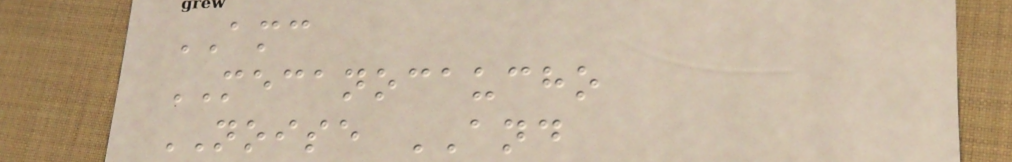AMC
MECANOCAUCHO
NOISE AND
